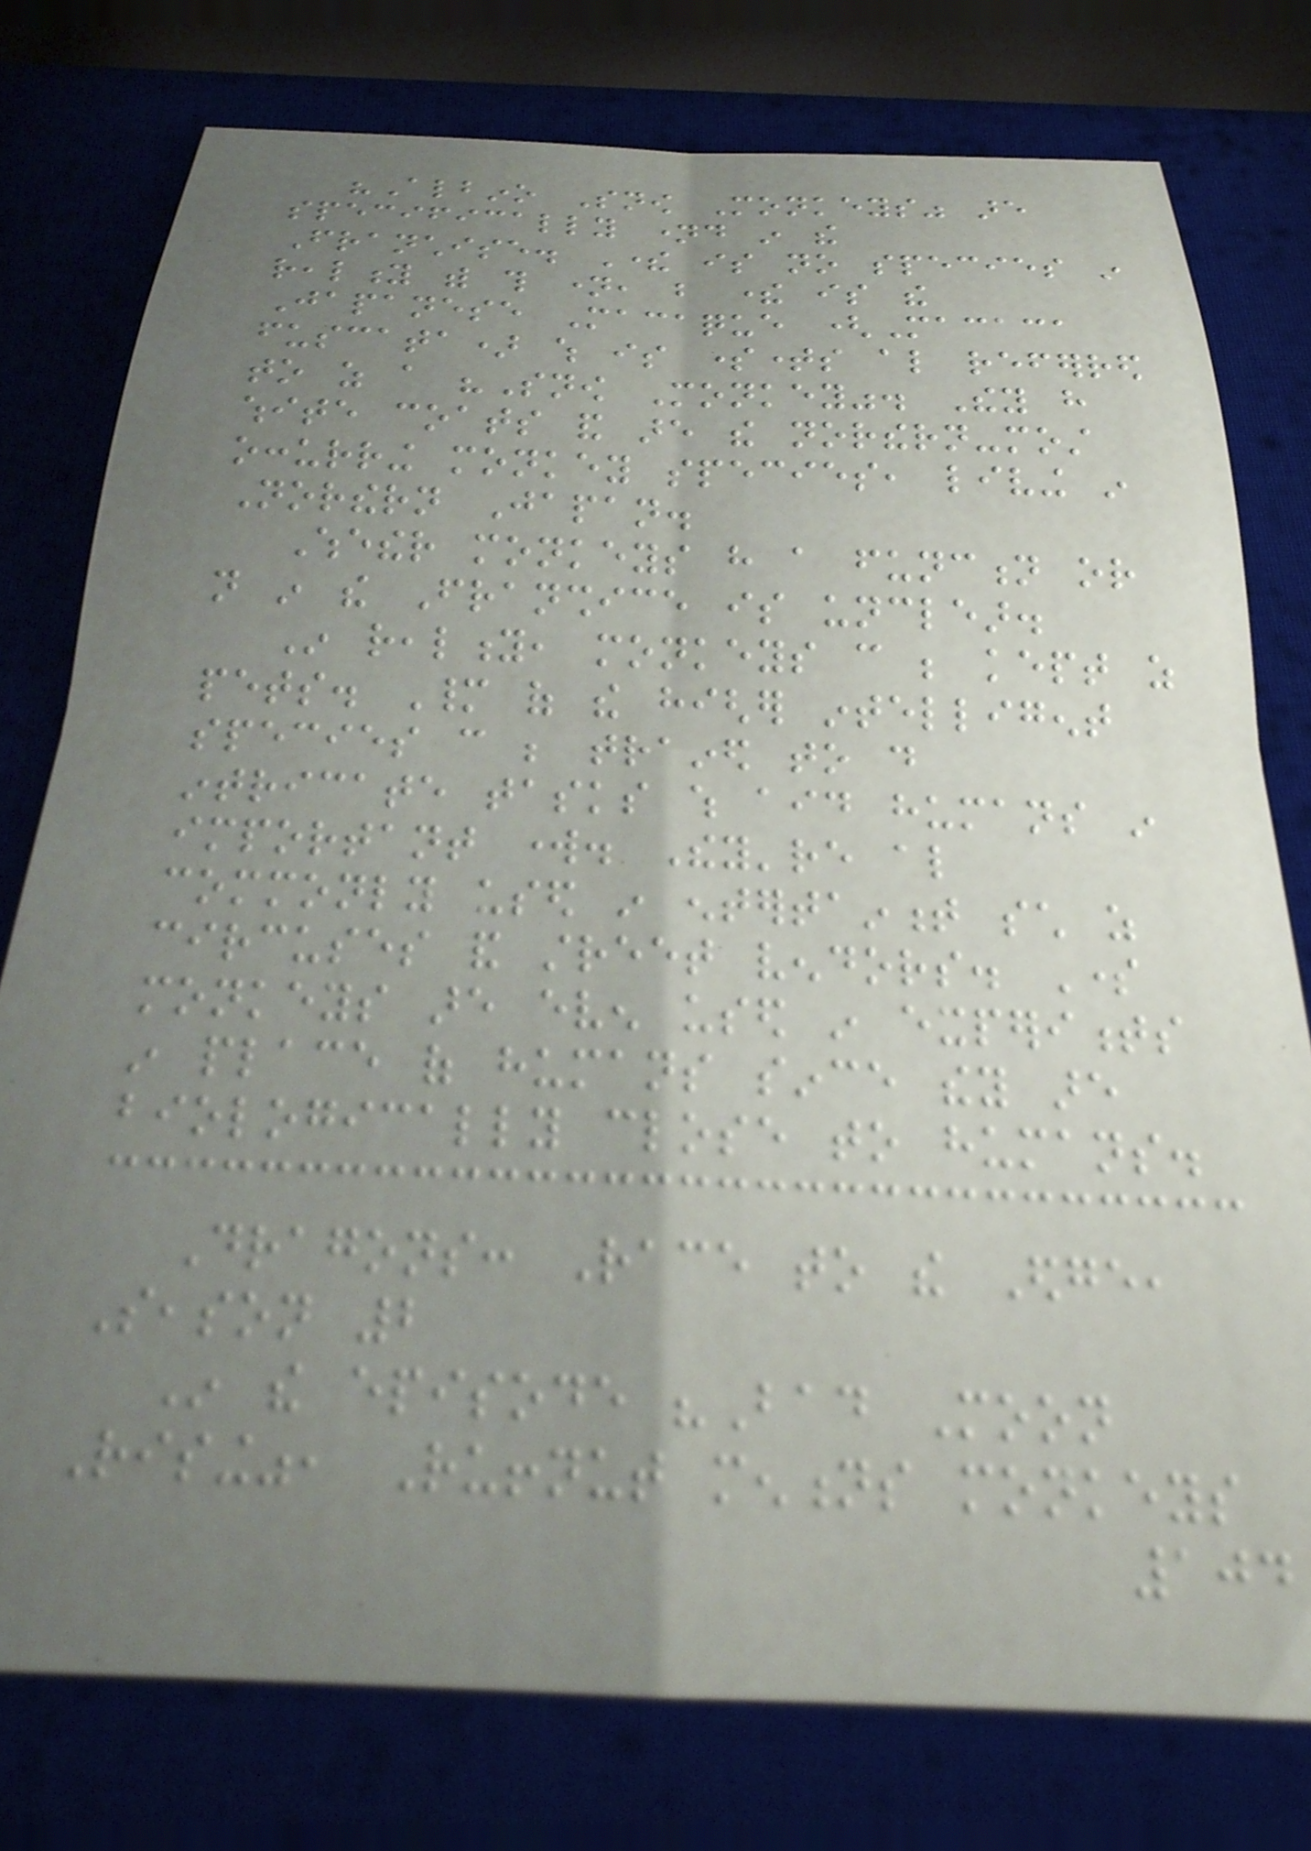"Albino Snow Monkeys" are
specifically named in the
Franchise. There is no species in
reality with this name, but there is the
Japanese Macaque (Macaca
fuscata) which is sometimes also referred
to as a "Snow Monkey". They have
white coats and are the northern-most
occurring monkey species, living in
Northern Japan.
Whether monkeys have a function or
not in the Franshice is unclear.
In reality, monkeys can be kept as
pets. Many of the higher intelligent
species can be trained to do
intricate tasks which aid humans in
important work. They're also
commonly used in entertainment such as
circuses and street vendors. Some
monkeys are even used in experiments
in place of humans since they are
biologically close to humans.
Dragons: Race to the Edge,
Season 2
In the episode "Bad Moon
Rising", Ruffnut mentions monkeys
104
